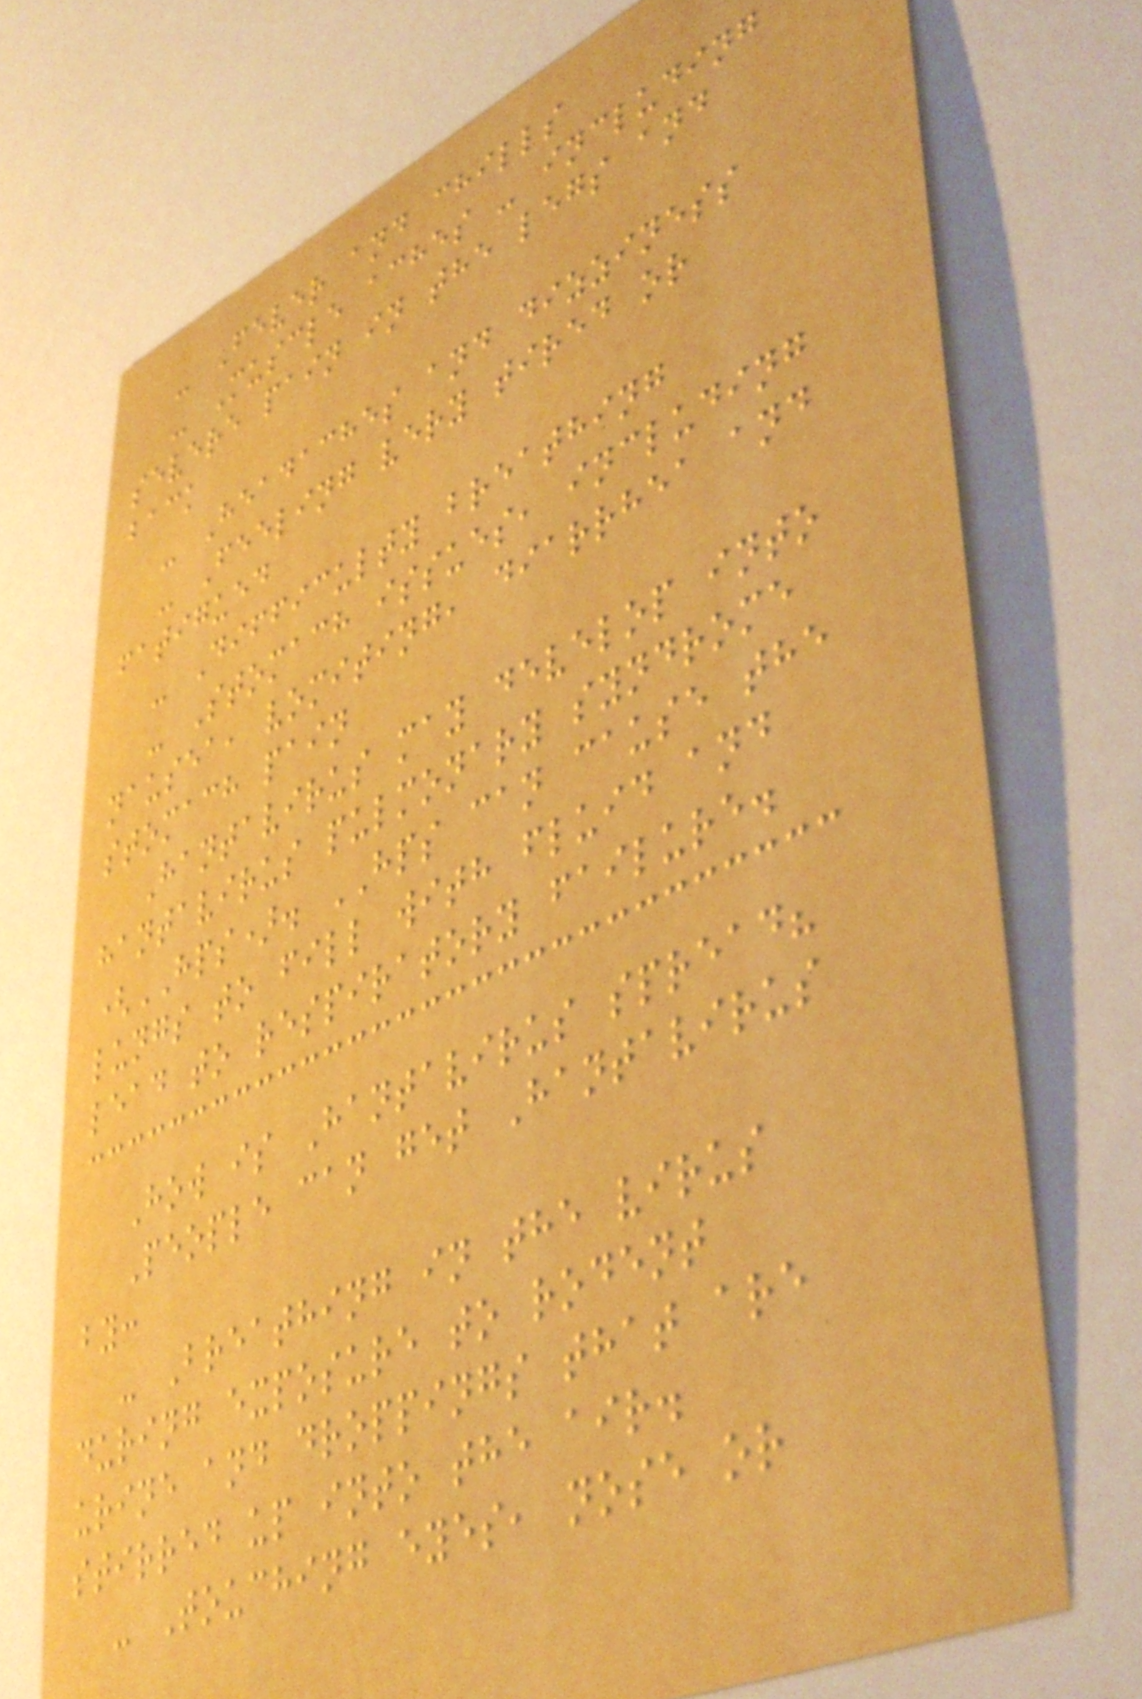- Fever and chills
- Muscle aches - including
severe pain in the legs and
back
- Headaches and dizziness
- Feeling very tired or
fatigued
- Difficulty breathing
- Stomach issues, including
nausea, vomiting, diarrhea and
stomach pain
Hantavirus may develop into
hantavirus pulmonary syndrome
(HPS). HPS can cause the
lungs to fill with fluid and
lead to respiratory failure.
How is Hantavirus spread?
People can get Hantavirus
by:
- Breathing in the virus
during exposure to rodent
urine and droppings that are
stirred up into the air.
- Touching eyes, nose or
